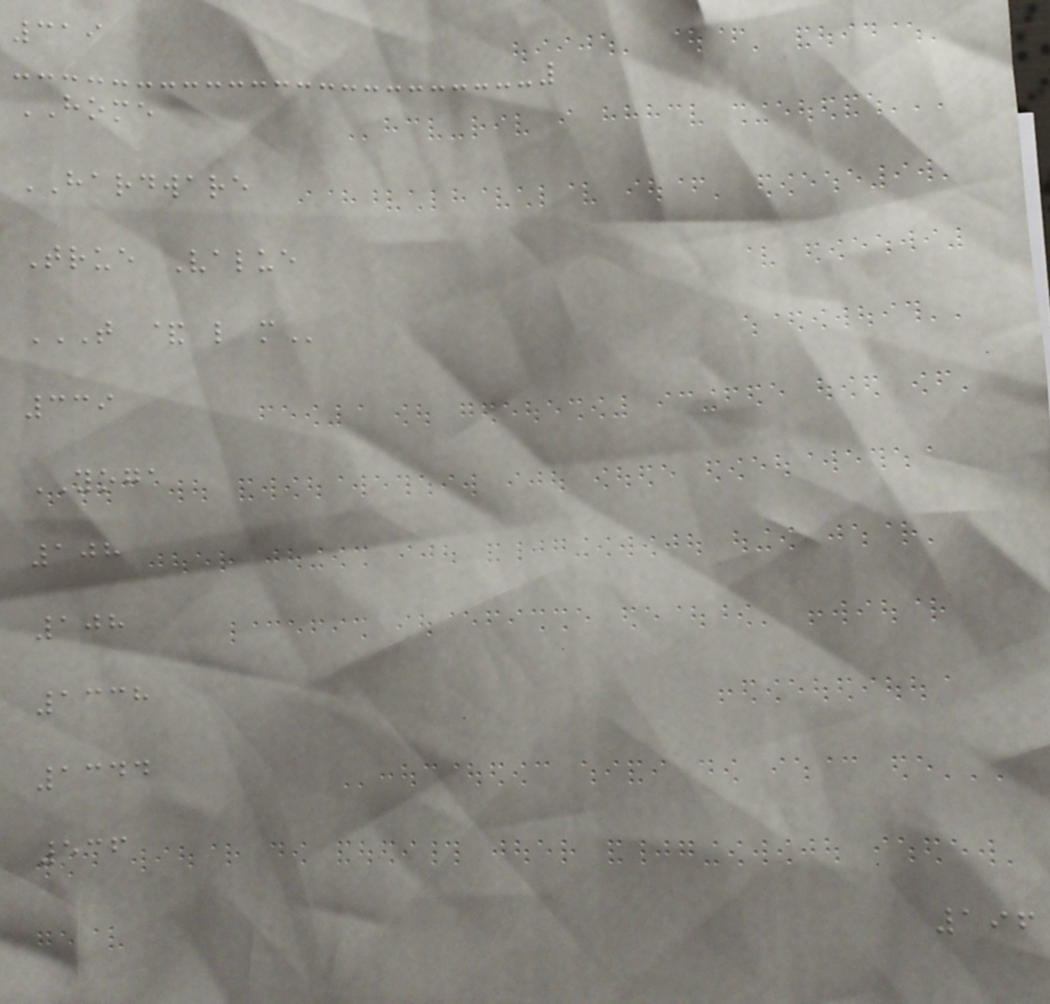319
HOME
HARDWARE
True Value
T & L M
339
YOGA
108
108
1338
1344
536
196
